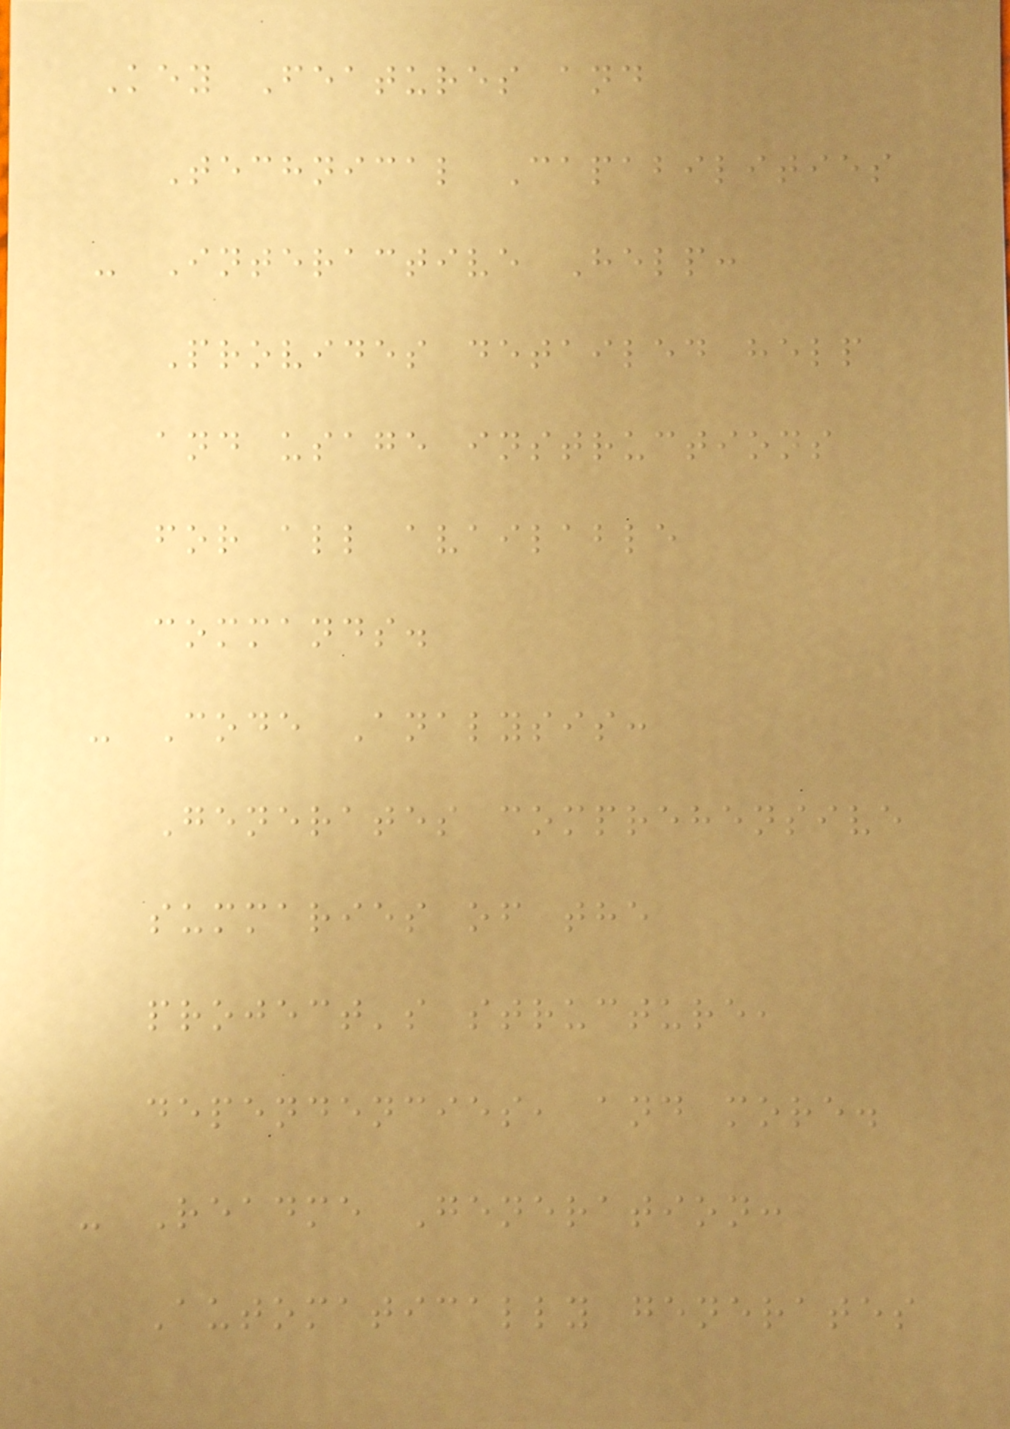Key Features and
Technical Capabilities
- Interactive Help:
Provides detailed help
and usage instructions
for all available
commands.
- Code Analysis:
Generates comprehensive
summaries of the
project's structure,
dependencies, and more.
- Readme Generation:
Automatically generates
